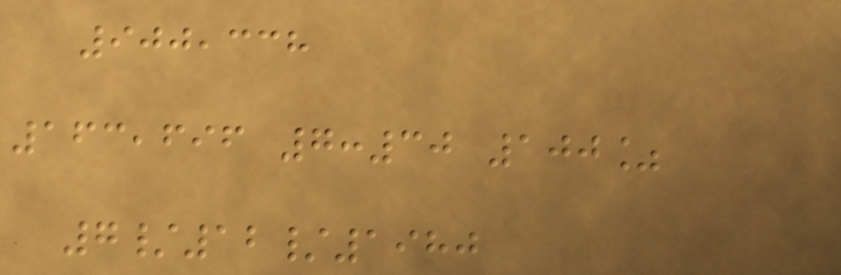900,338
163,696 7:30 100%
7/12/1980
